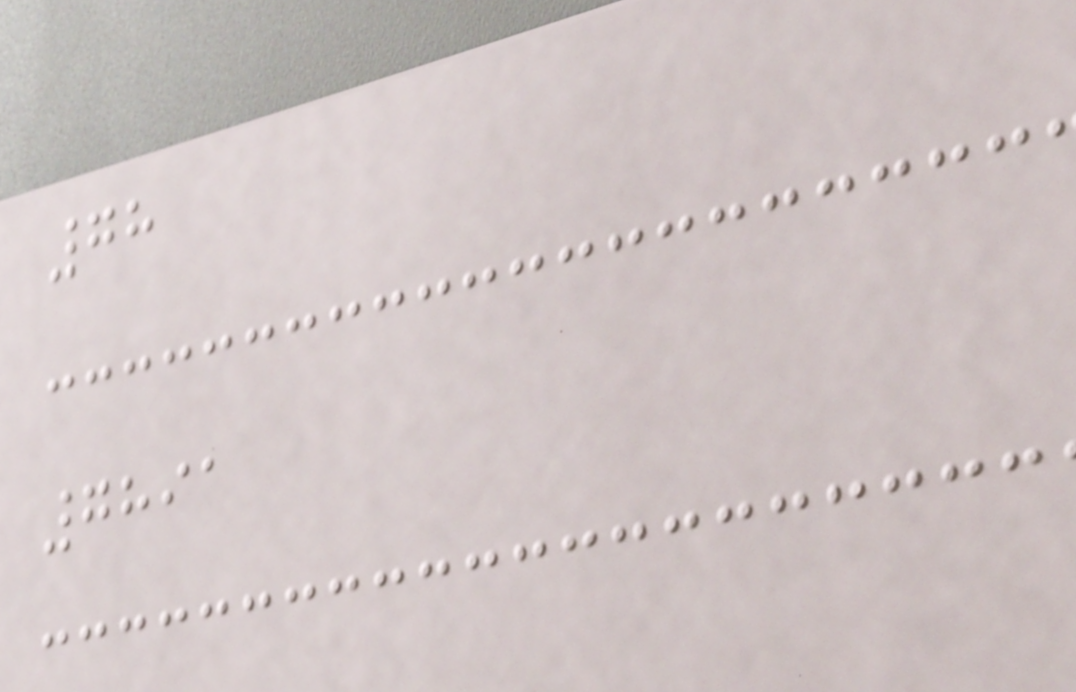78
7891
